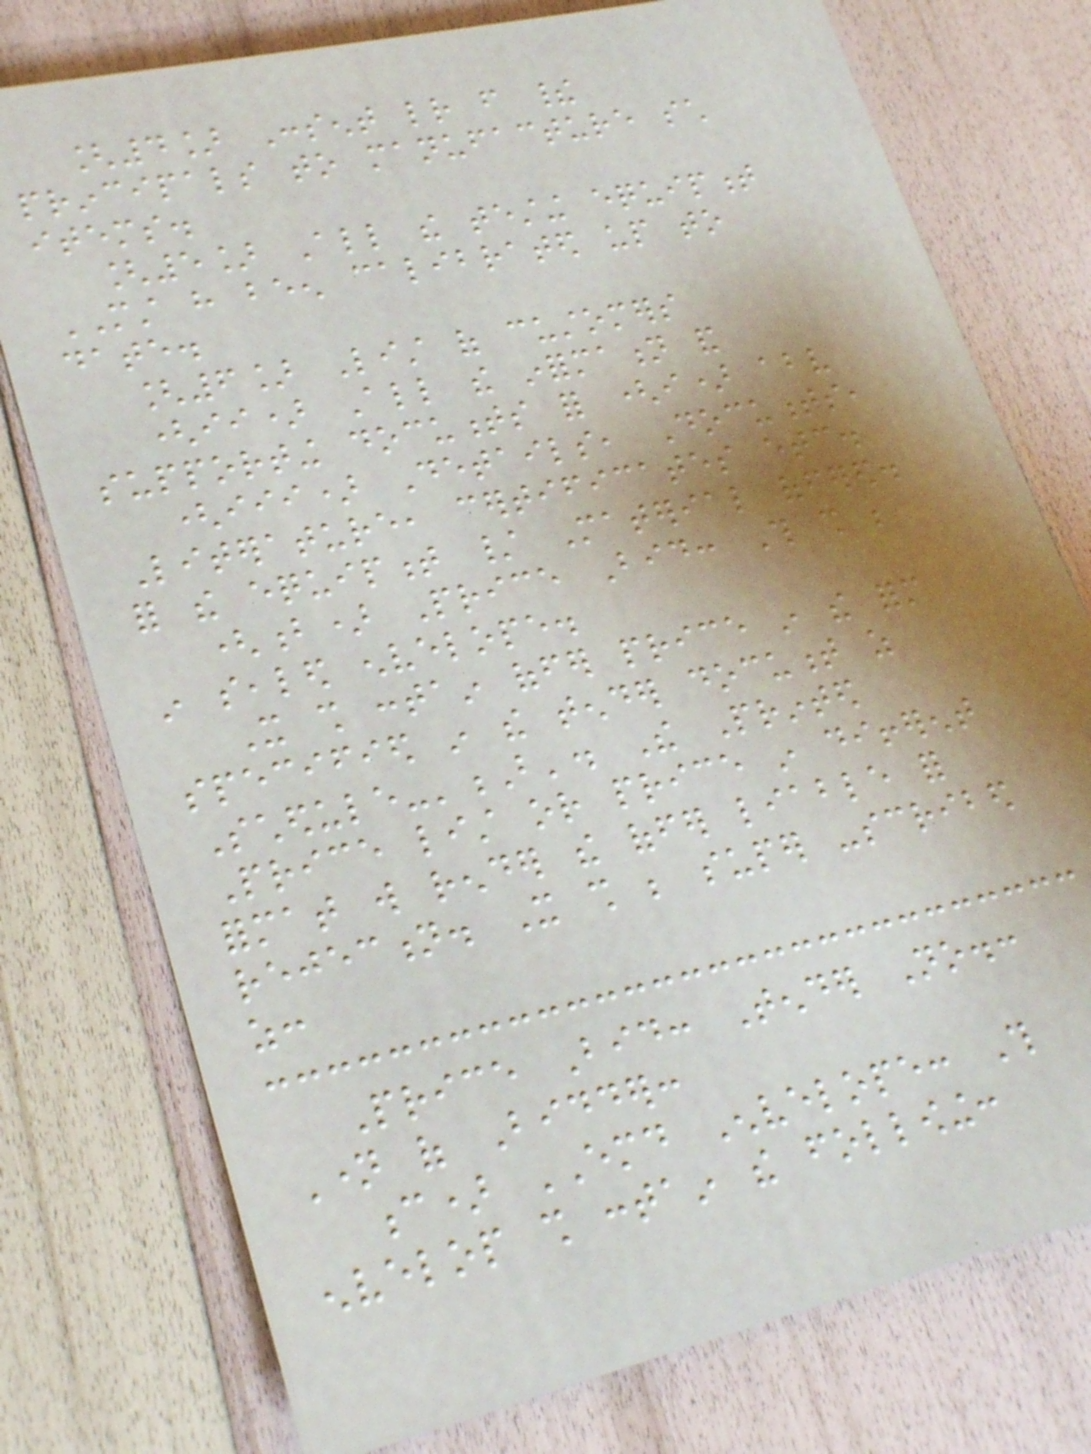[4] Consent letter from their
principals to manufacture such
items.
[5] All the testing equipment
MUST have been calibrated up to
date.
[6] List of customers
(ii) All the information and
supporting documents for (i) above
(iii) Details, Documents,
Literature, certificates etc.
for the equipment / Material offered.
(b) Price Bid: This shall be
in sealed envelope.
It shall contain offer price in the form
specified in the tender document as
Schedule-'B'. The Printed
Price list or price in different
format will render the offer liable for
rejection. It shall be super -scribed
as:
Price Bid: Tender No.:
Name of Bidder:
c) EMD Envelope: This
envelop shall contain the following:
